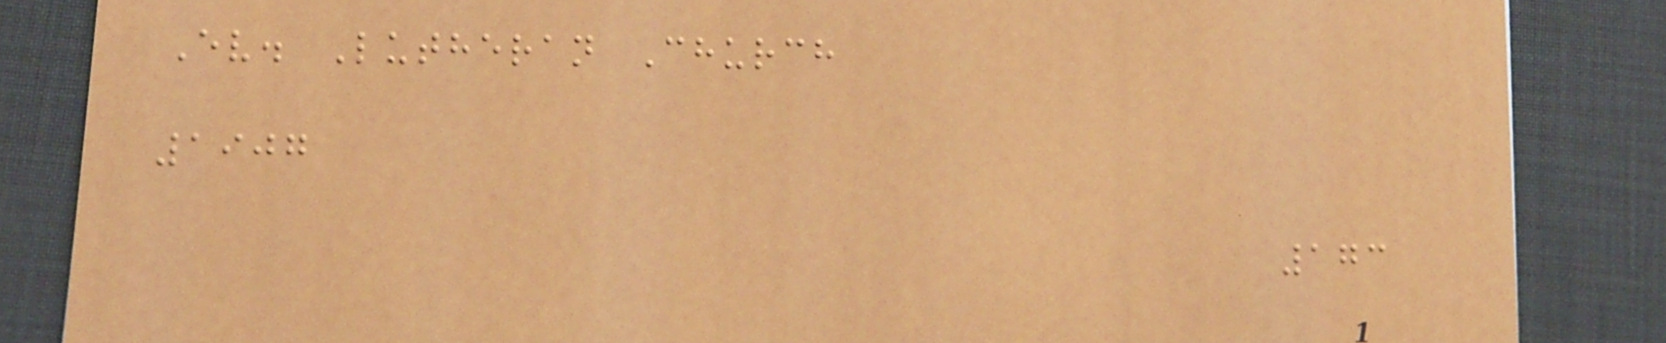Ev. Lutheran Church
1907
173
